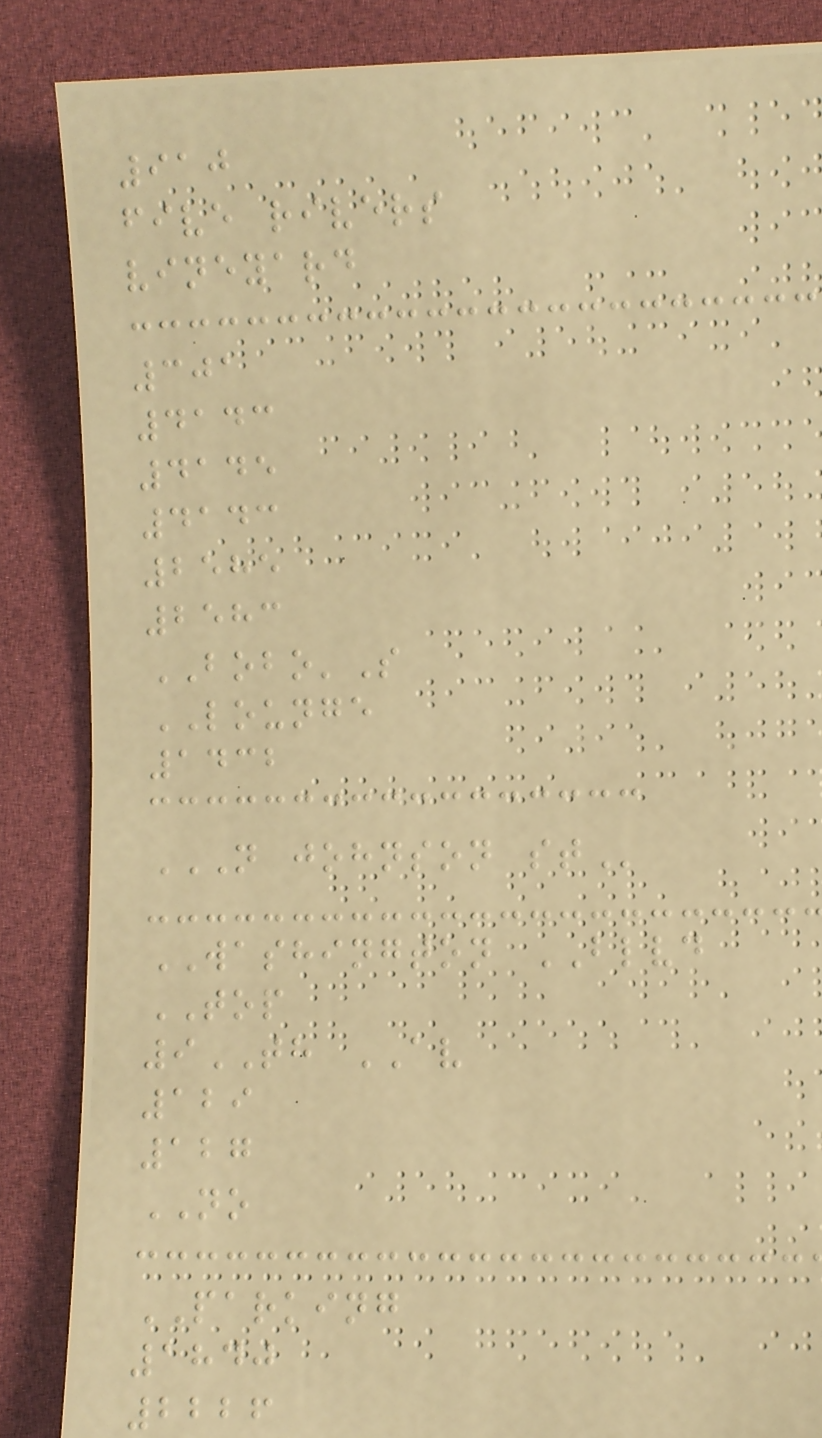910
five rivers
vineyard
301
4143
4145
4143
2585
2583
BOBO'S
LOUNGE
1432
N JOHNSON ST
WASHINGTON BLVD
TOP
9TH AV
129
127
NO
PARKING
1840
2226
